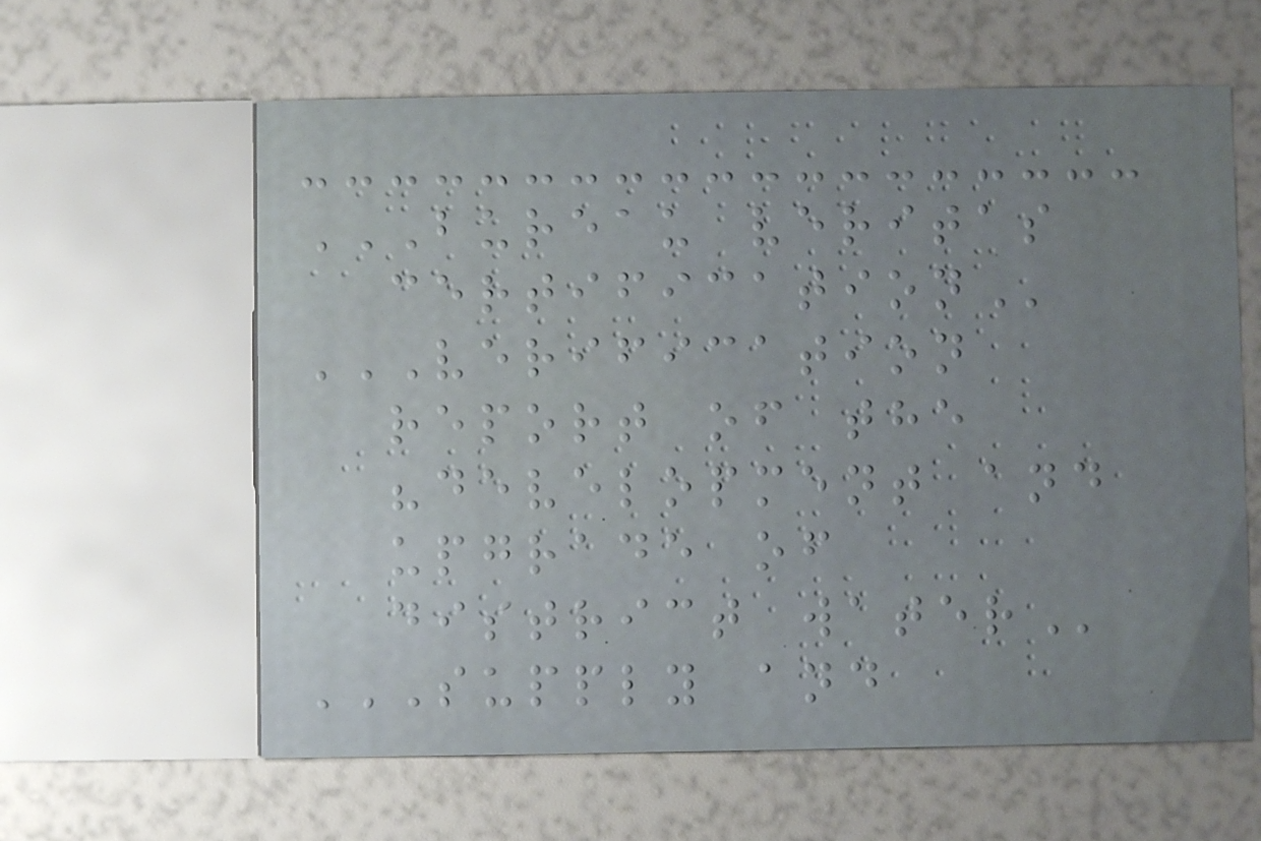BUREAU VERITAS
CERTIFICATION
VERIFICATION
REPORT OF THE
"DEVELOPMENT AND
UPGRADE OF
DISTRICT WATER
SUPPLY AND
